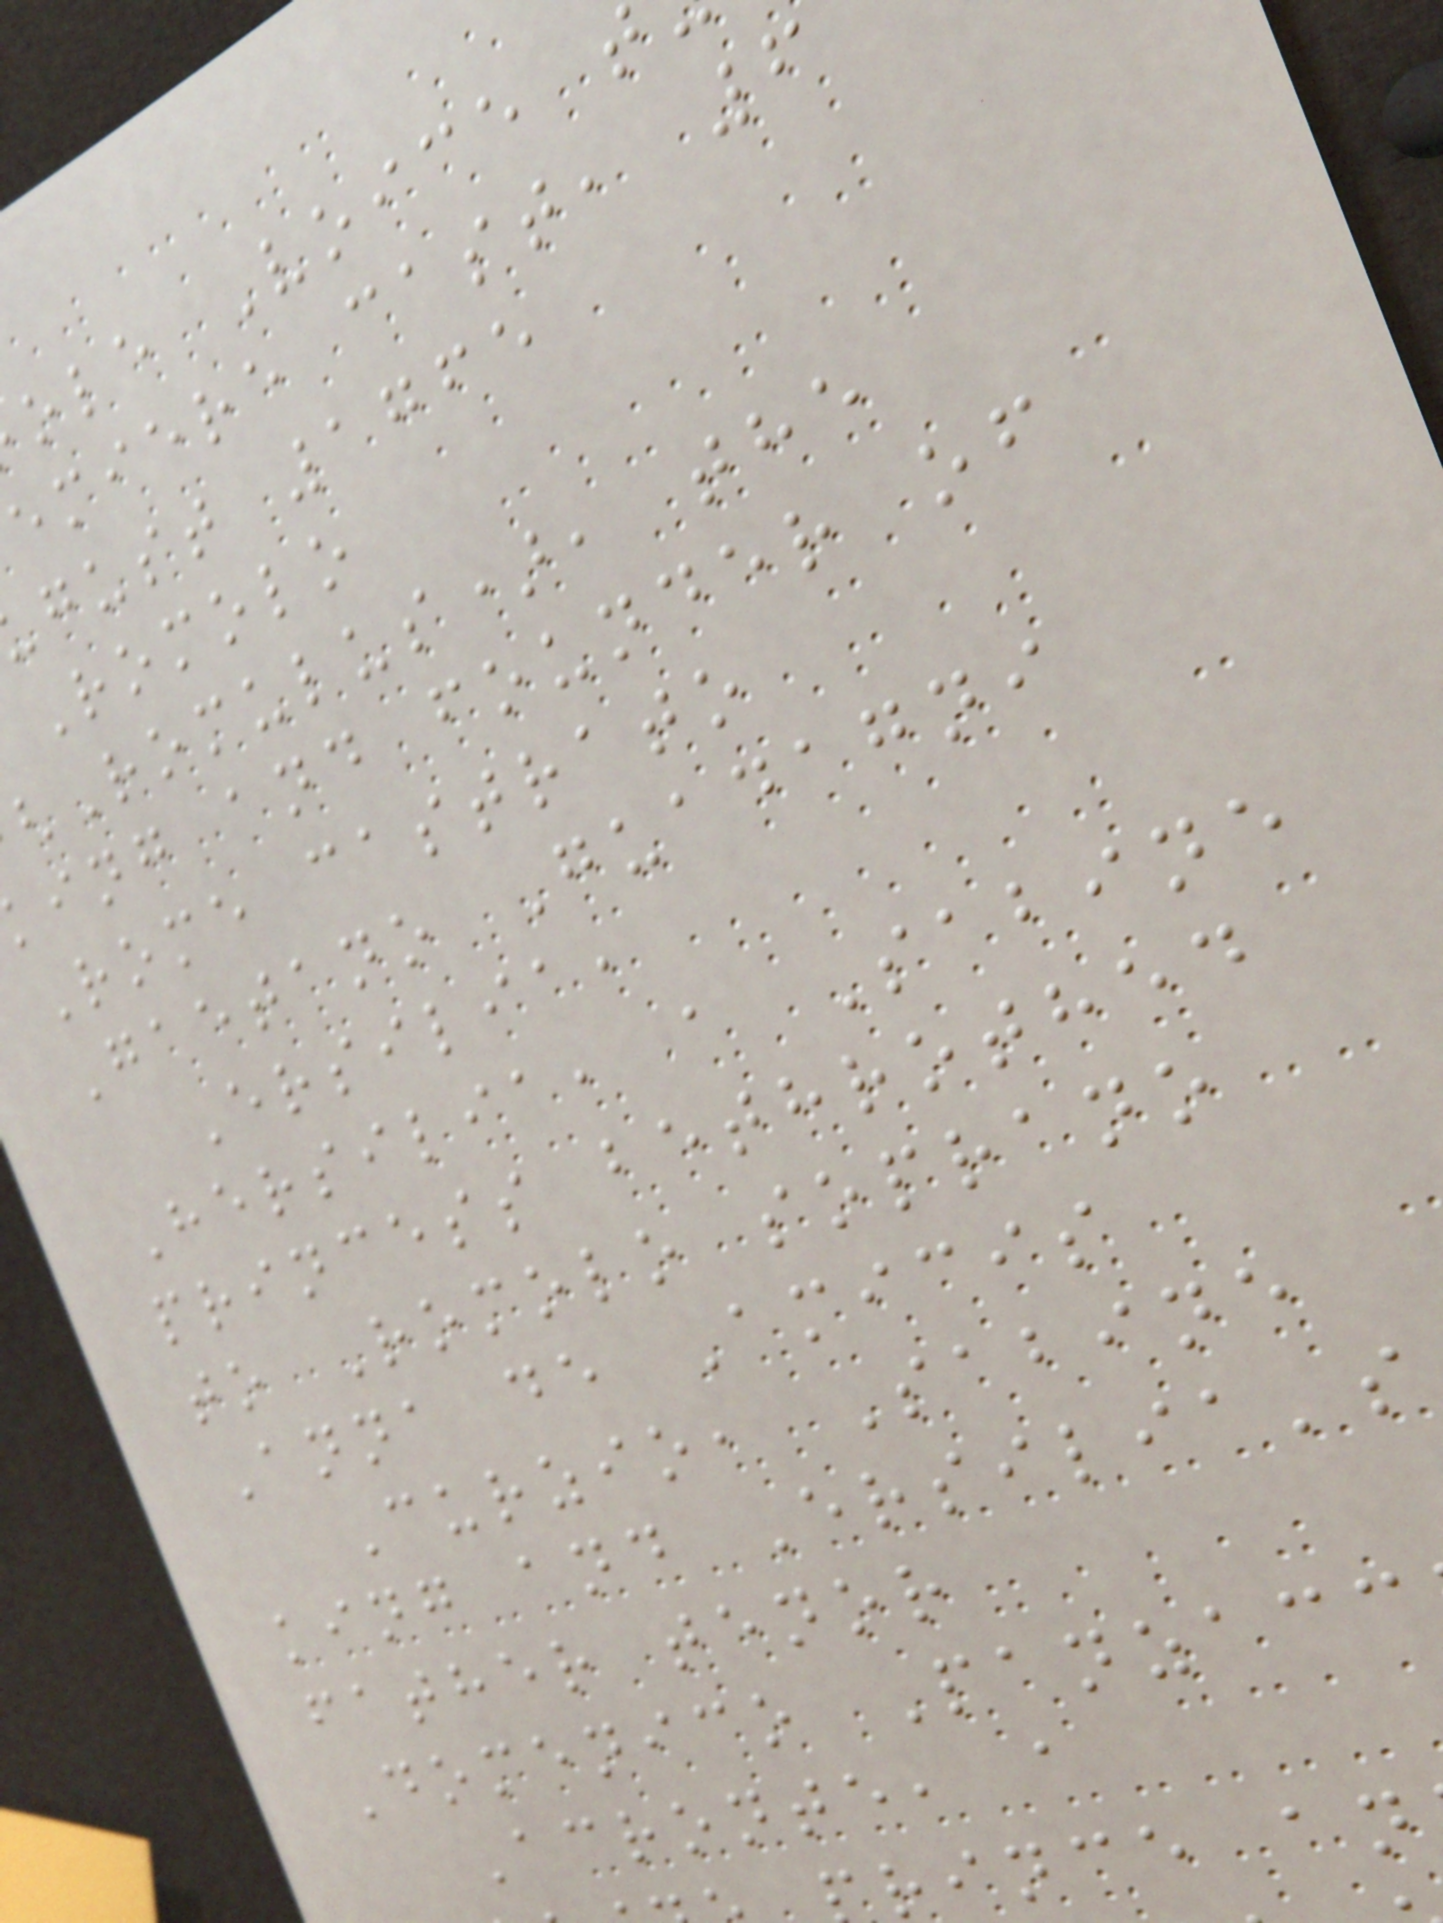ole Voice t
emiere cast, 6
gust 1765
Romolo
Romulus), the
ing and founder of
Rome castrato
Gaetano Guadagni
Ersilia,
Hersilia, a Sabine
princess bethrothed
to Romolo soprano
Anna de Amicis
Curzio, Sabine
king and Ersilia's
father tenor
Domenico Panzacc
Acronte, a
rince an
